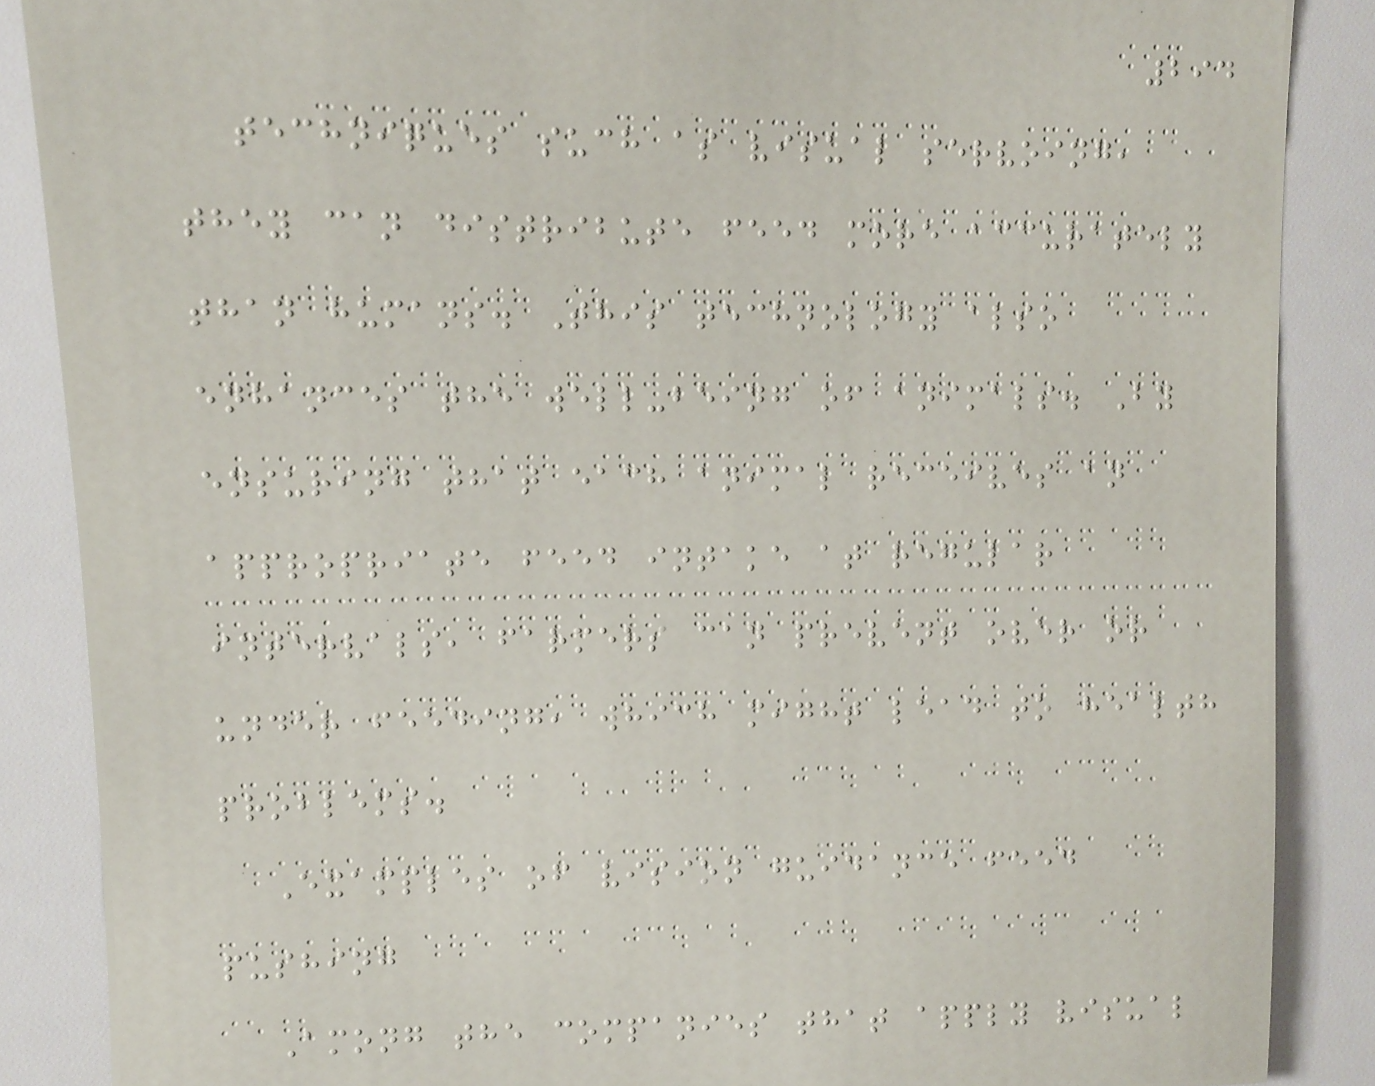294
techniques such as visual servoing,
they can distribute feed more accurately
than humans. This technology also
enhances the well-being of animals. By
ensuring that each animal receives an
appropriate feed intake at regular
intervals, farmers can prevent over or
under feeding, which might lead to health
problems.
Examples of vision guidance feed
pushing
Among the companies that apply visual
